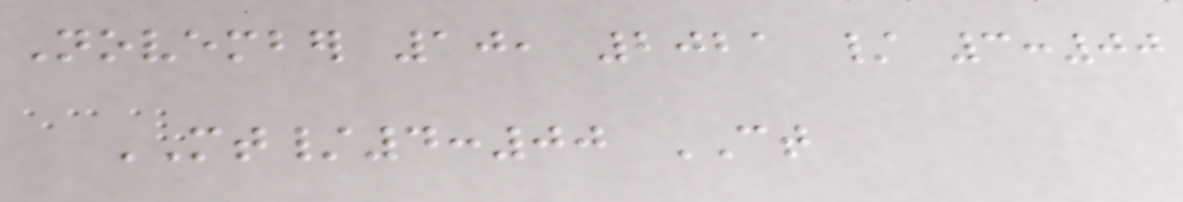November 10, 2021 / 3:00
MT/4:00 CT
